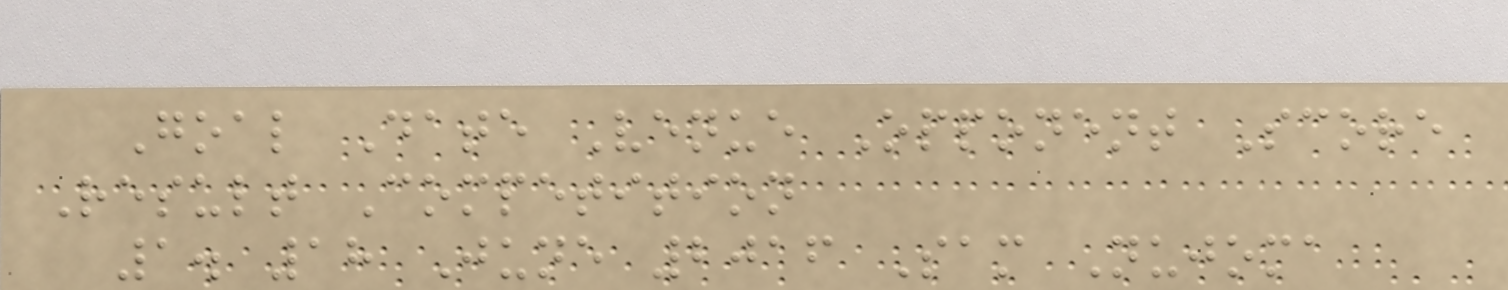Goal Date Venue Opponent Score
Result Competition
1. 18 June 2016 Sam Nujoma
